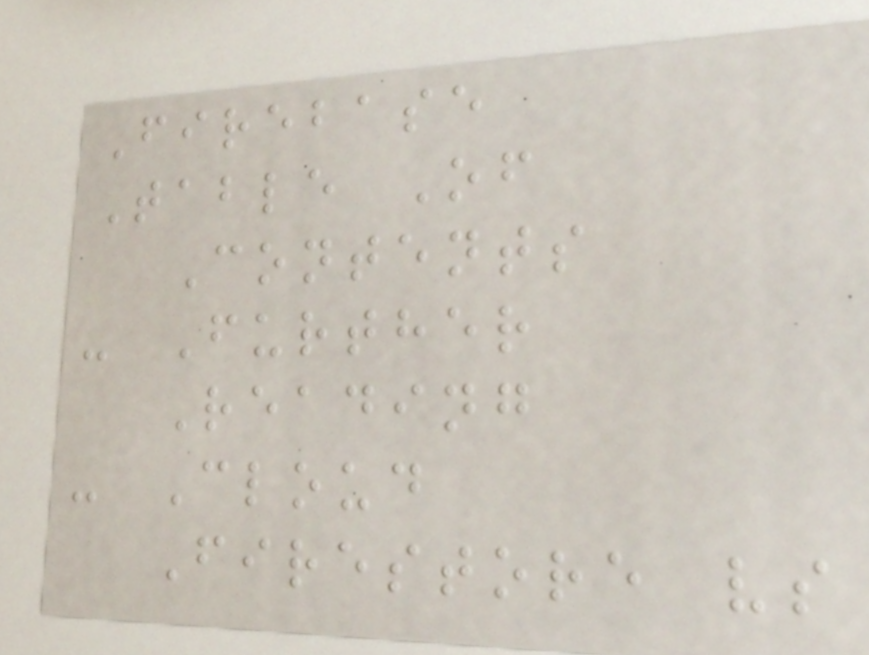Firebase
Table Of
Contents
- Further
Reading
- Cloud
Firestore vs
